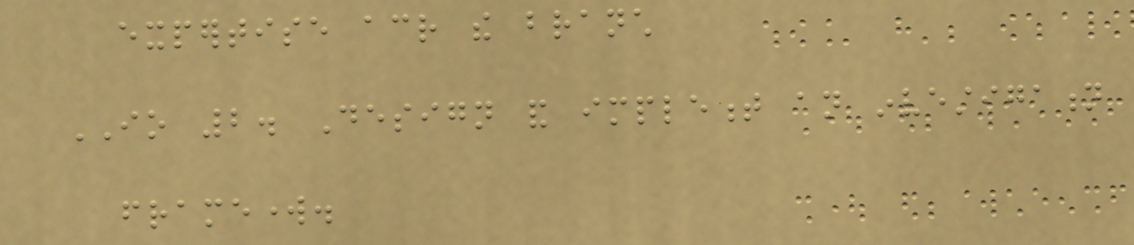expertise across the branch
IO 2. Design and implement an investigation
framework.
